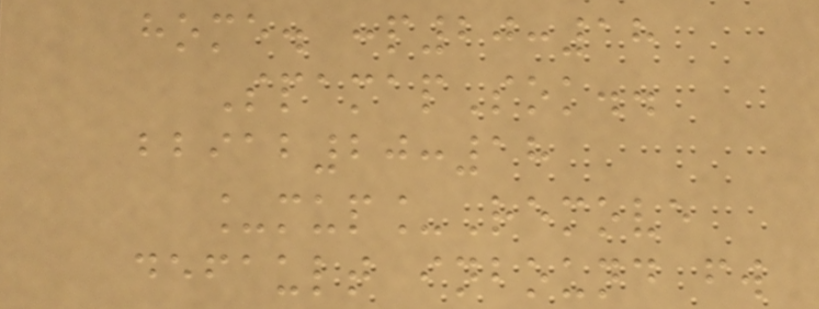home. :p20:18
SpamapSok..
bbiab20:18
_mup_Remove
default inbound fw
